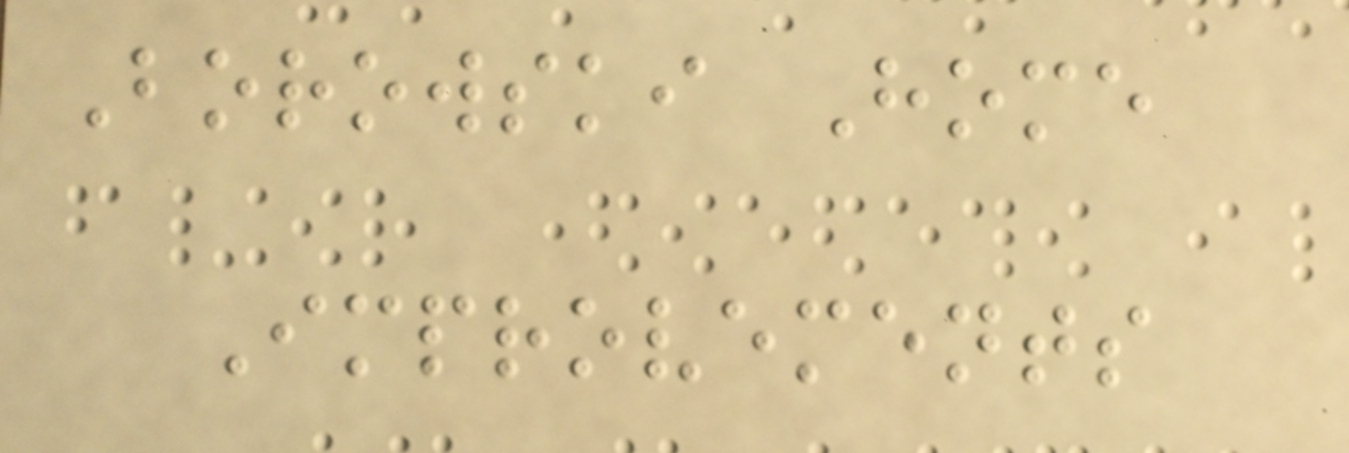Borowski Home
Improvements
